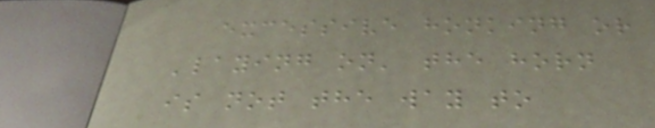excessive honking or
'laying on' the horn
is not the way to
